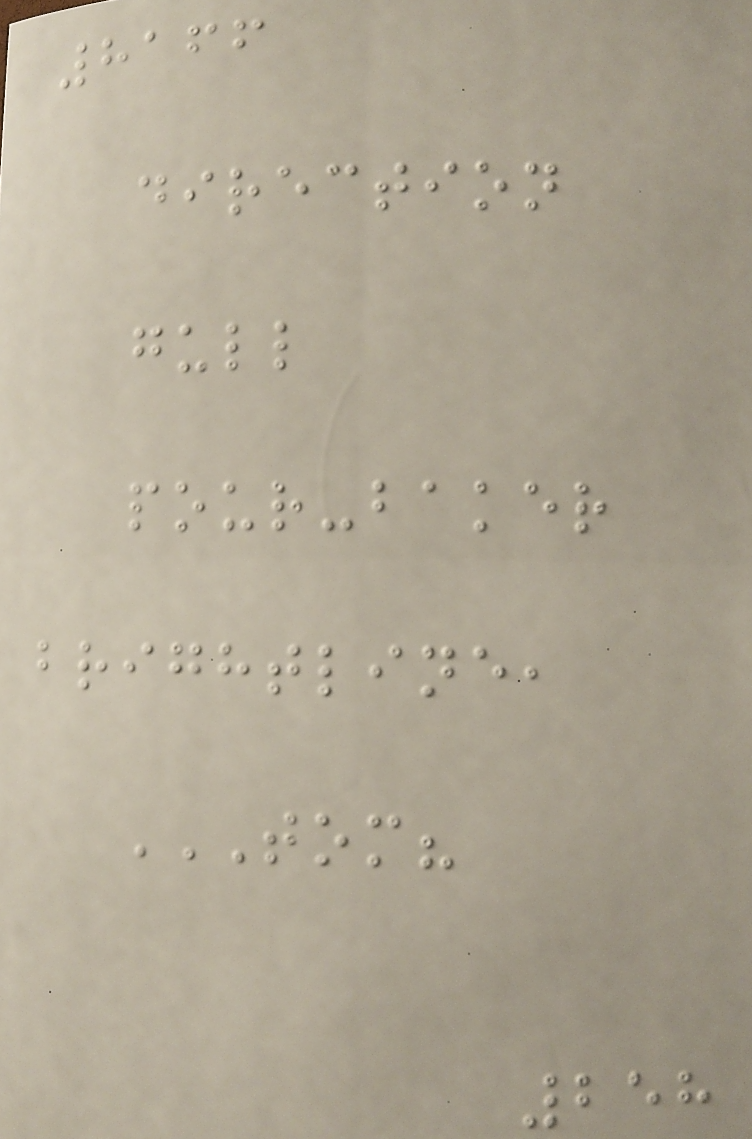8166
direction
gull
pour-baker
brightline,
TOM?
258
